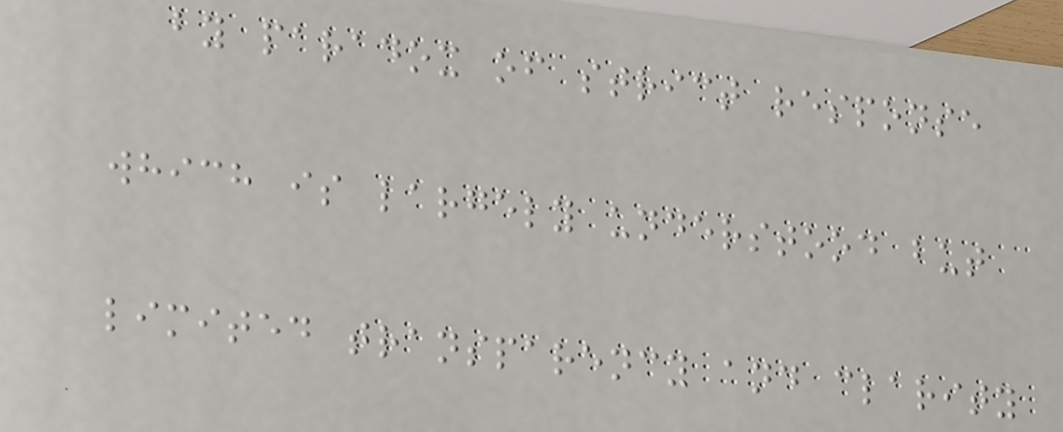by paradox of strict response
which is largely understood but
limited transparency and clarity
